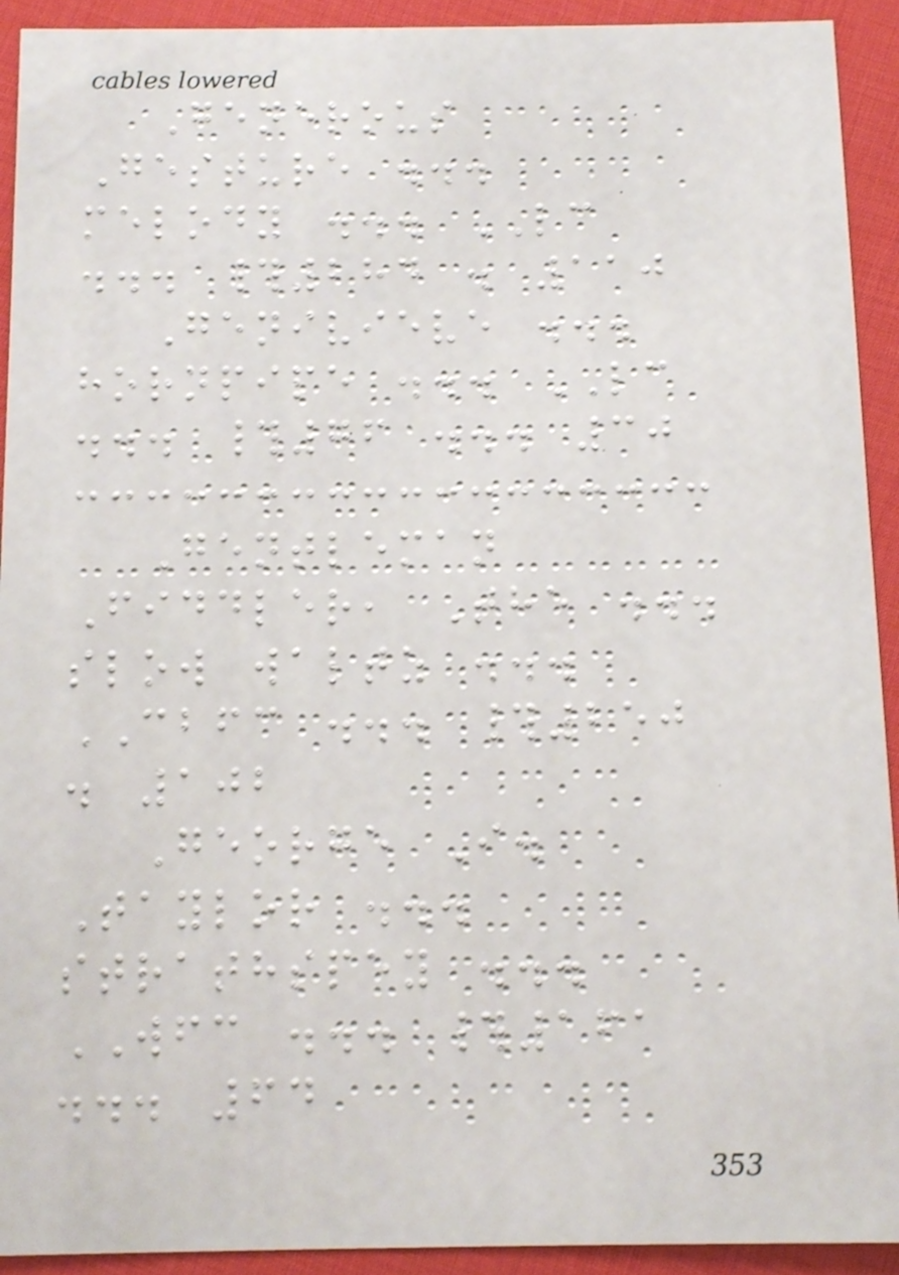Generous
Gesture ...
melody ... LC
... #284 . 110
Genivieve ...
hornpipe ... LC
... #76 ... 30
Gentleman
Fiddler, The ...
slow waltz ...
CBFC ... #250
. 102
George I.
Taylor ...
strathspey ...
WFC ... #161
... 64
